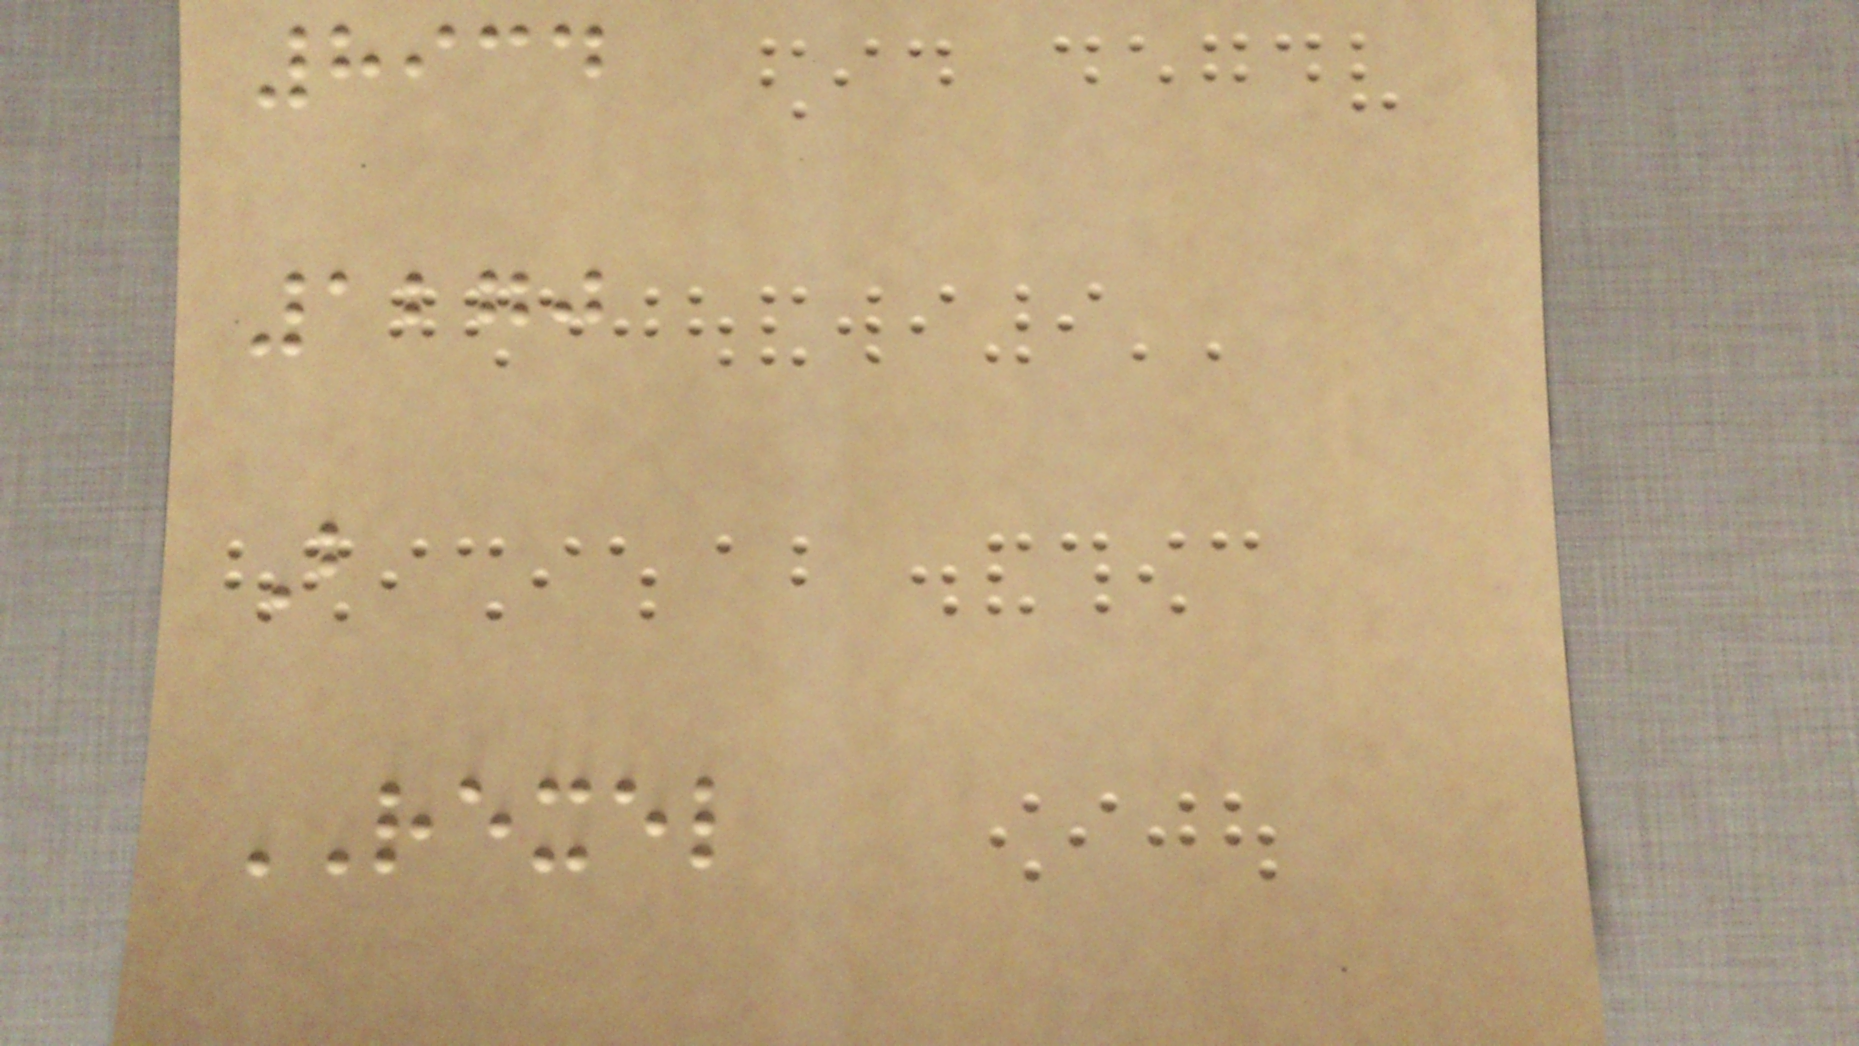8934
1270
B
REXEL
